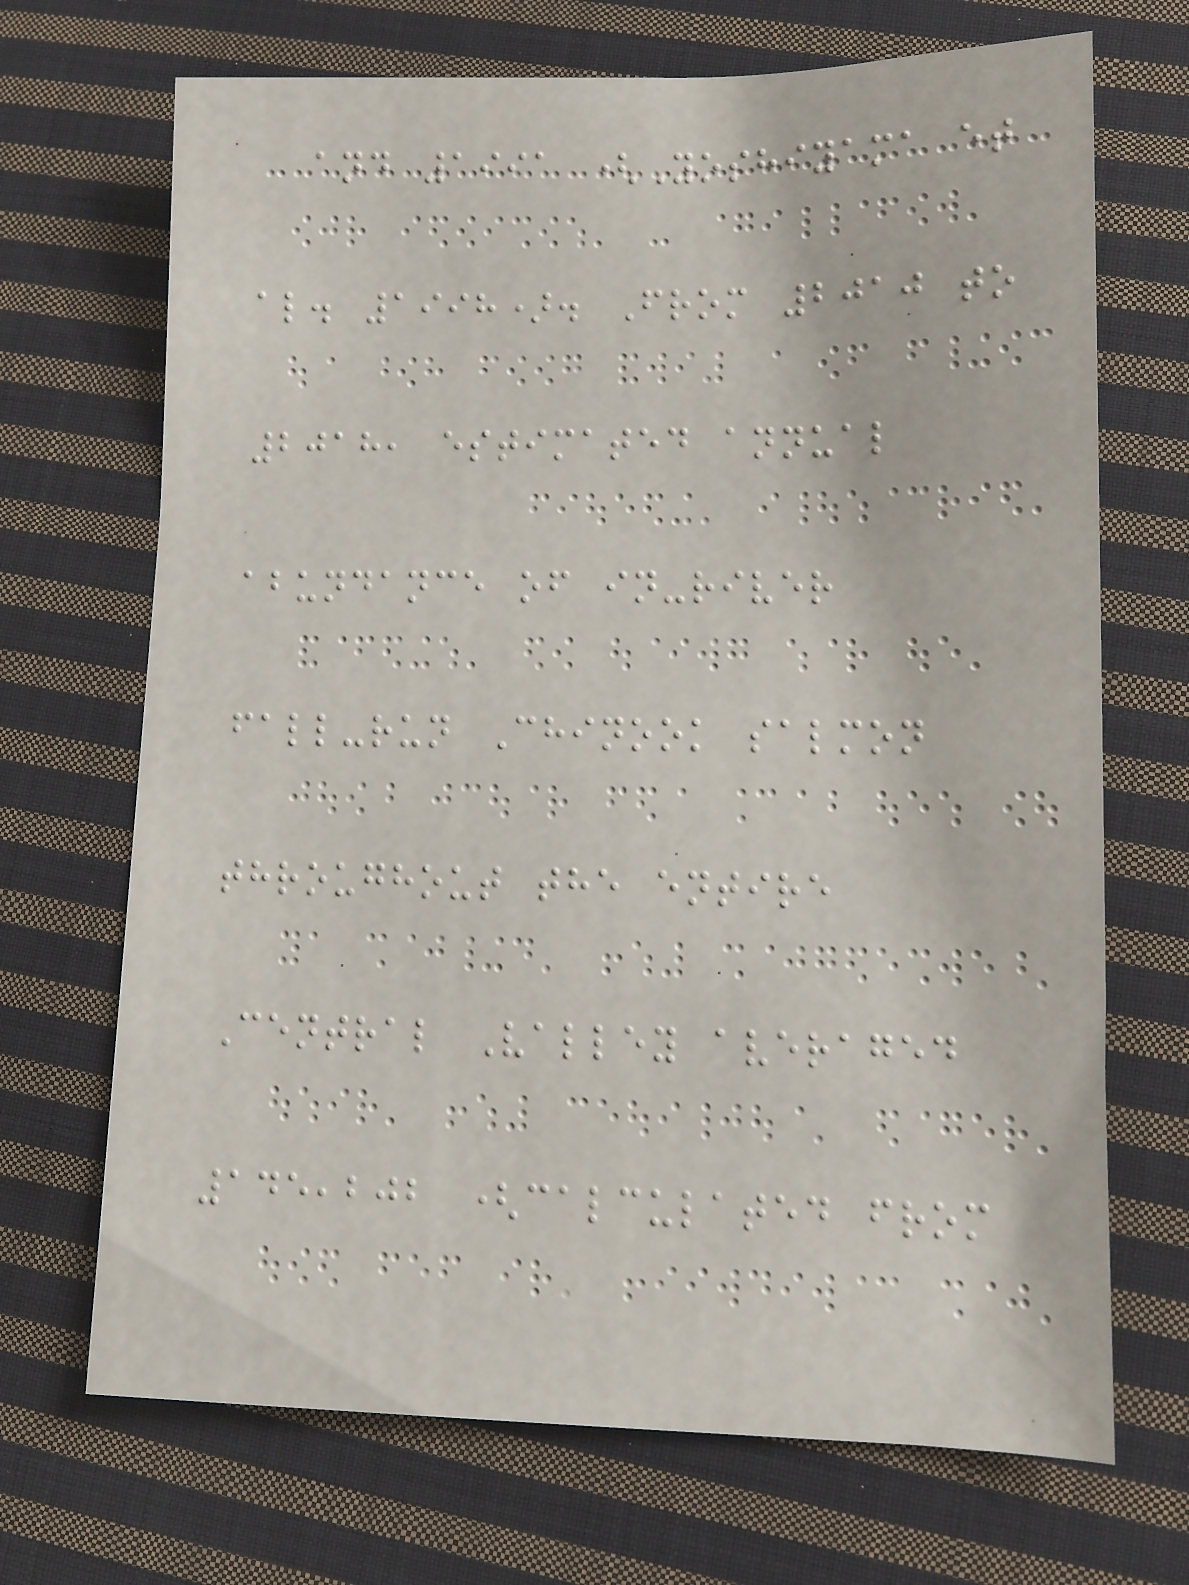and 1991 (Yoshiyama et
al. 1998). From 2010 to
2018, estimated annual
abundance of in-river
fall-run Chinook salmon
throughout the entire
Central Valley averaged
145,202 (calculated from
